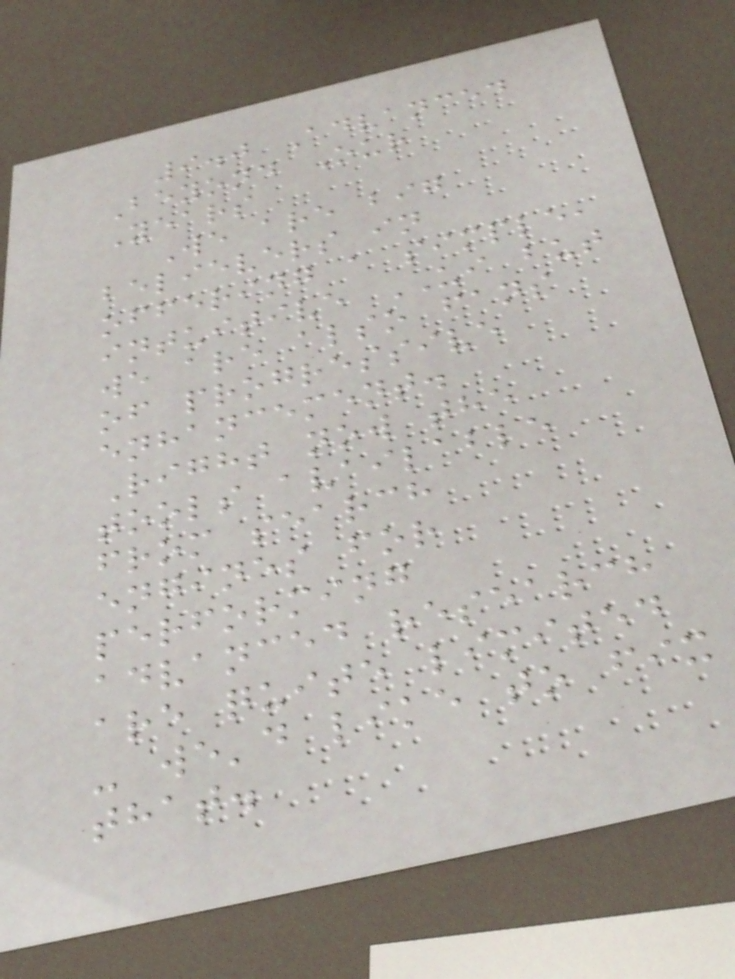9.0 Advanced
Beyond Our
Years
We are big
believers in
offering a simple,
intuitive UI but
we are also fans
of progressive
enhancement.
Right now the
tools available
from search
engines for
performing
advanced research
are quite limited
- we'd like to fix
that.
